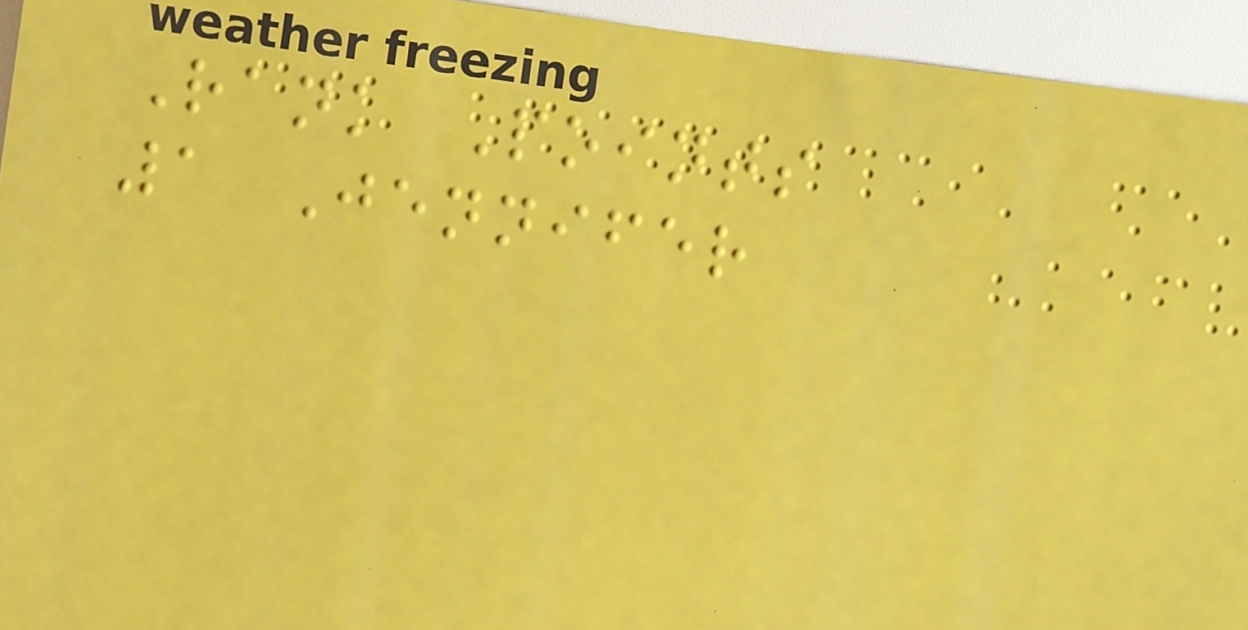Rank Points
1 Jennifer
